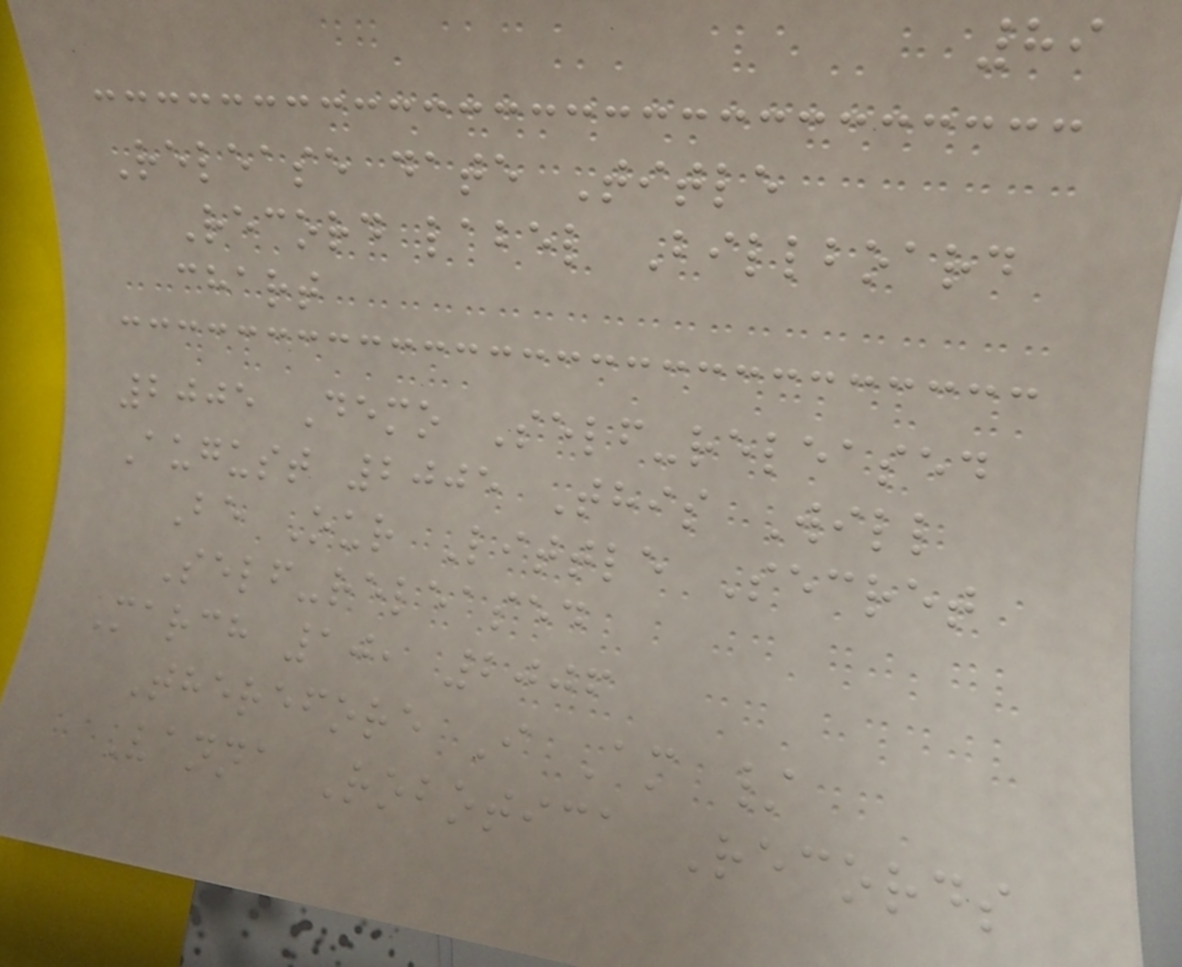89
Release date Title
Record label Billboard
chart
2005 Demo Self-released
August 2005 This Will
Be Our Little Secret
Self-released
March 10, 2006
Therefore I Am /
Vanna Robotica Records
